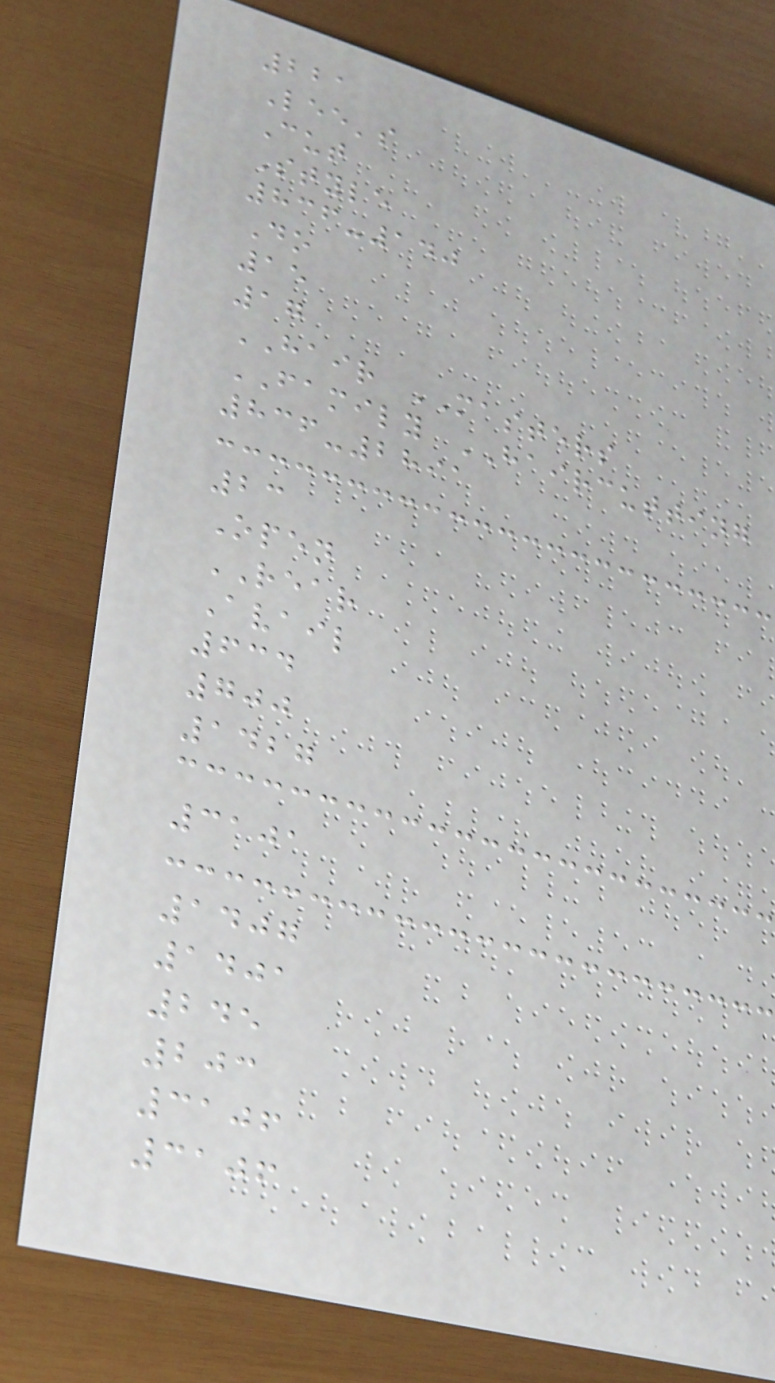221
Lee's
Cut
Style
836-140
Do
15
17
HAIR MASTERS
FAMILY HAIRCUTTING
836-2891
23
Open
REAR
Avail
634
700
1427
3101
1407
1401
245
203
3106
3106
